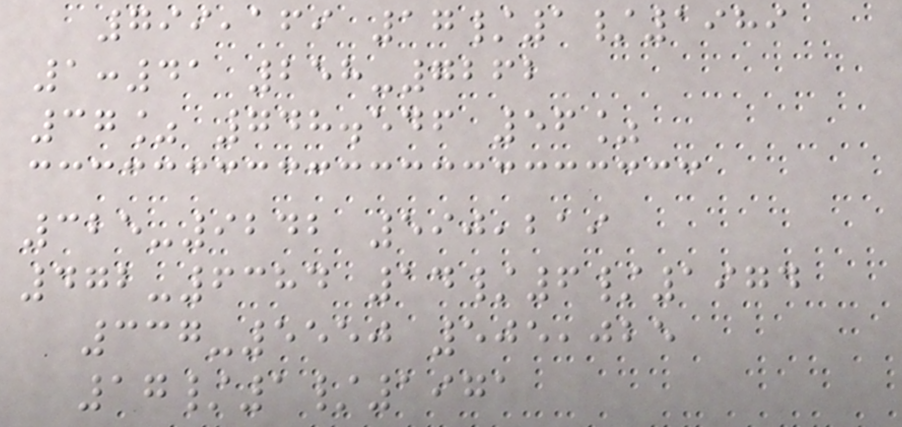799,169 17/1/1989
1:41 258-7262
37% 748.546 56%
325-9242 590,219
472-6384 14/6/1974
337-5550 505,025
17/1/1971
